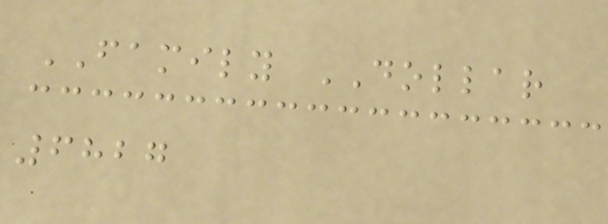FAMILY DOLLAR
6827
